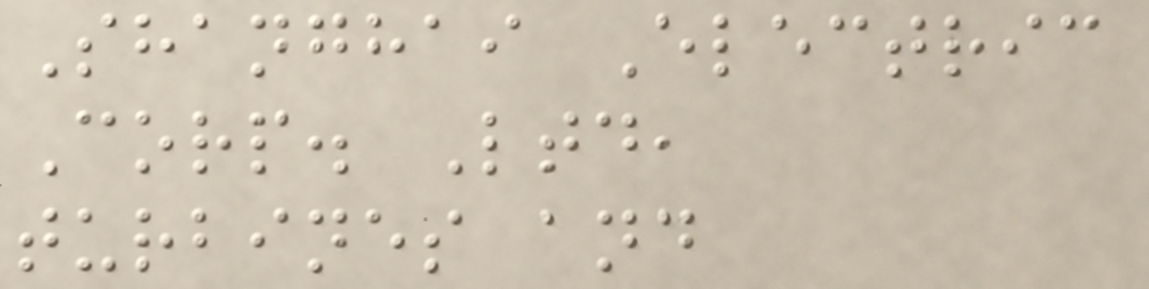Shanghai Electric
Corp. Ltd,
turbines and
